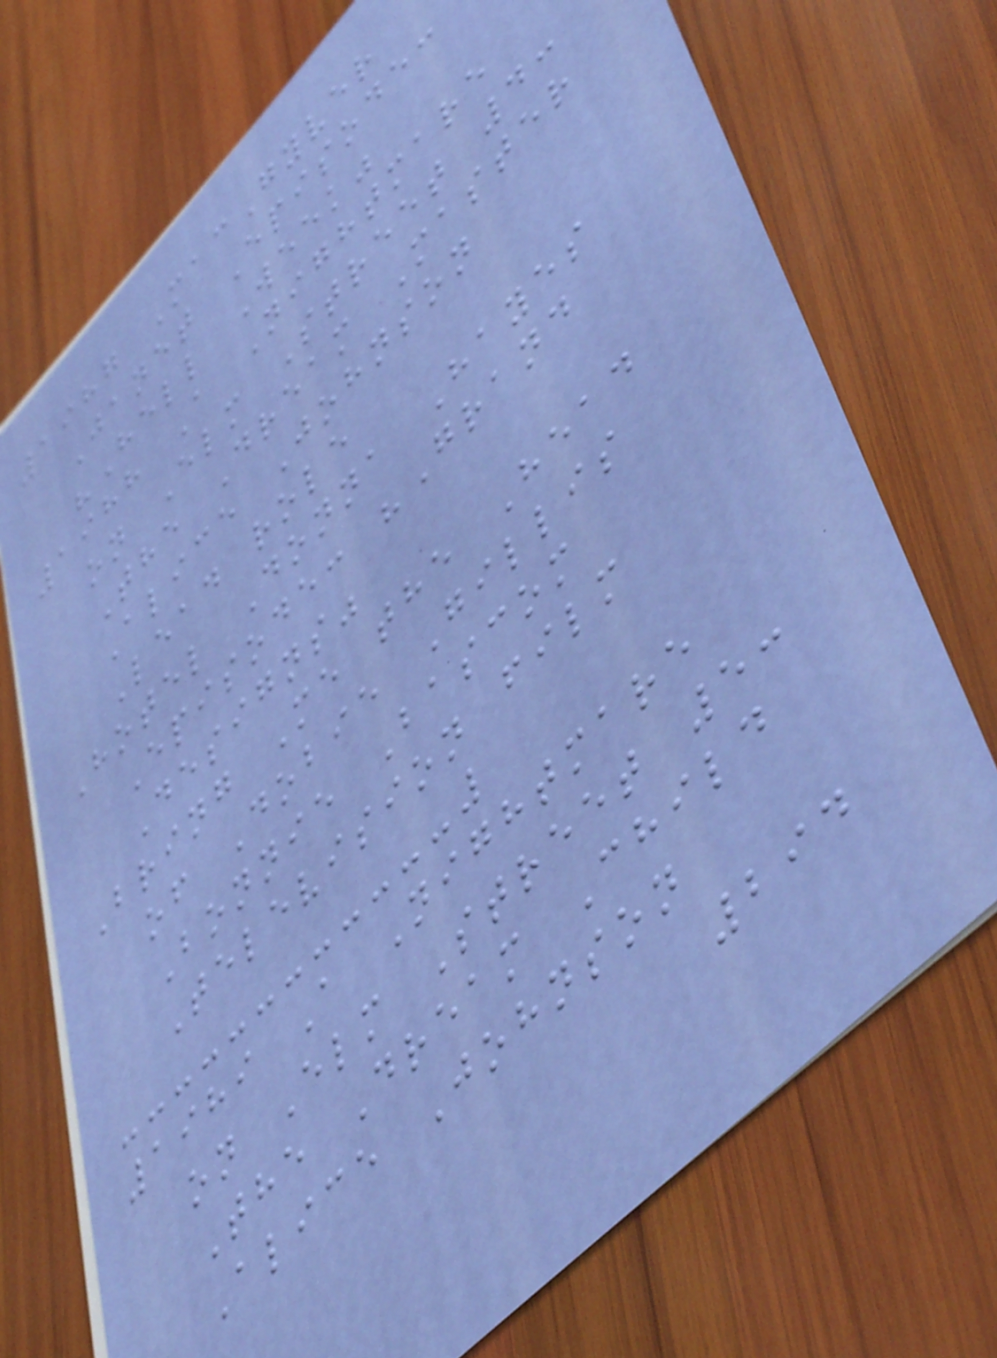1987 MacGyver
Janet Episode:
"Hell Week"
1988 A Nightmare
on Elm Street 4:
The Dream Master
Alice Johnson
Lead role
Hotel Donna Hayes
Episode: "Grand
Designs"
Bring Me the Head
of Dobie Gillis
Bonnie Bascom
Television film
1989 A Nightmare
on Elm Street 5:
The Dream Child
Alice Johnson
294
